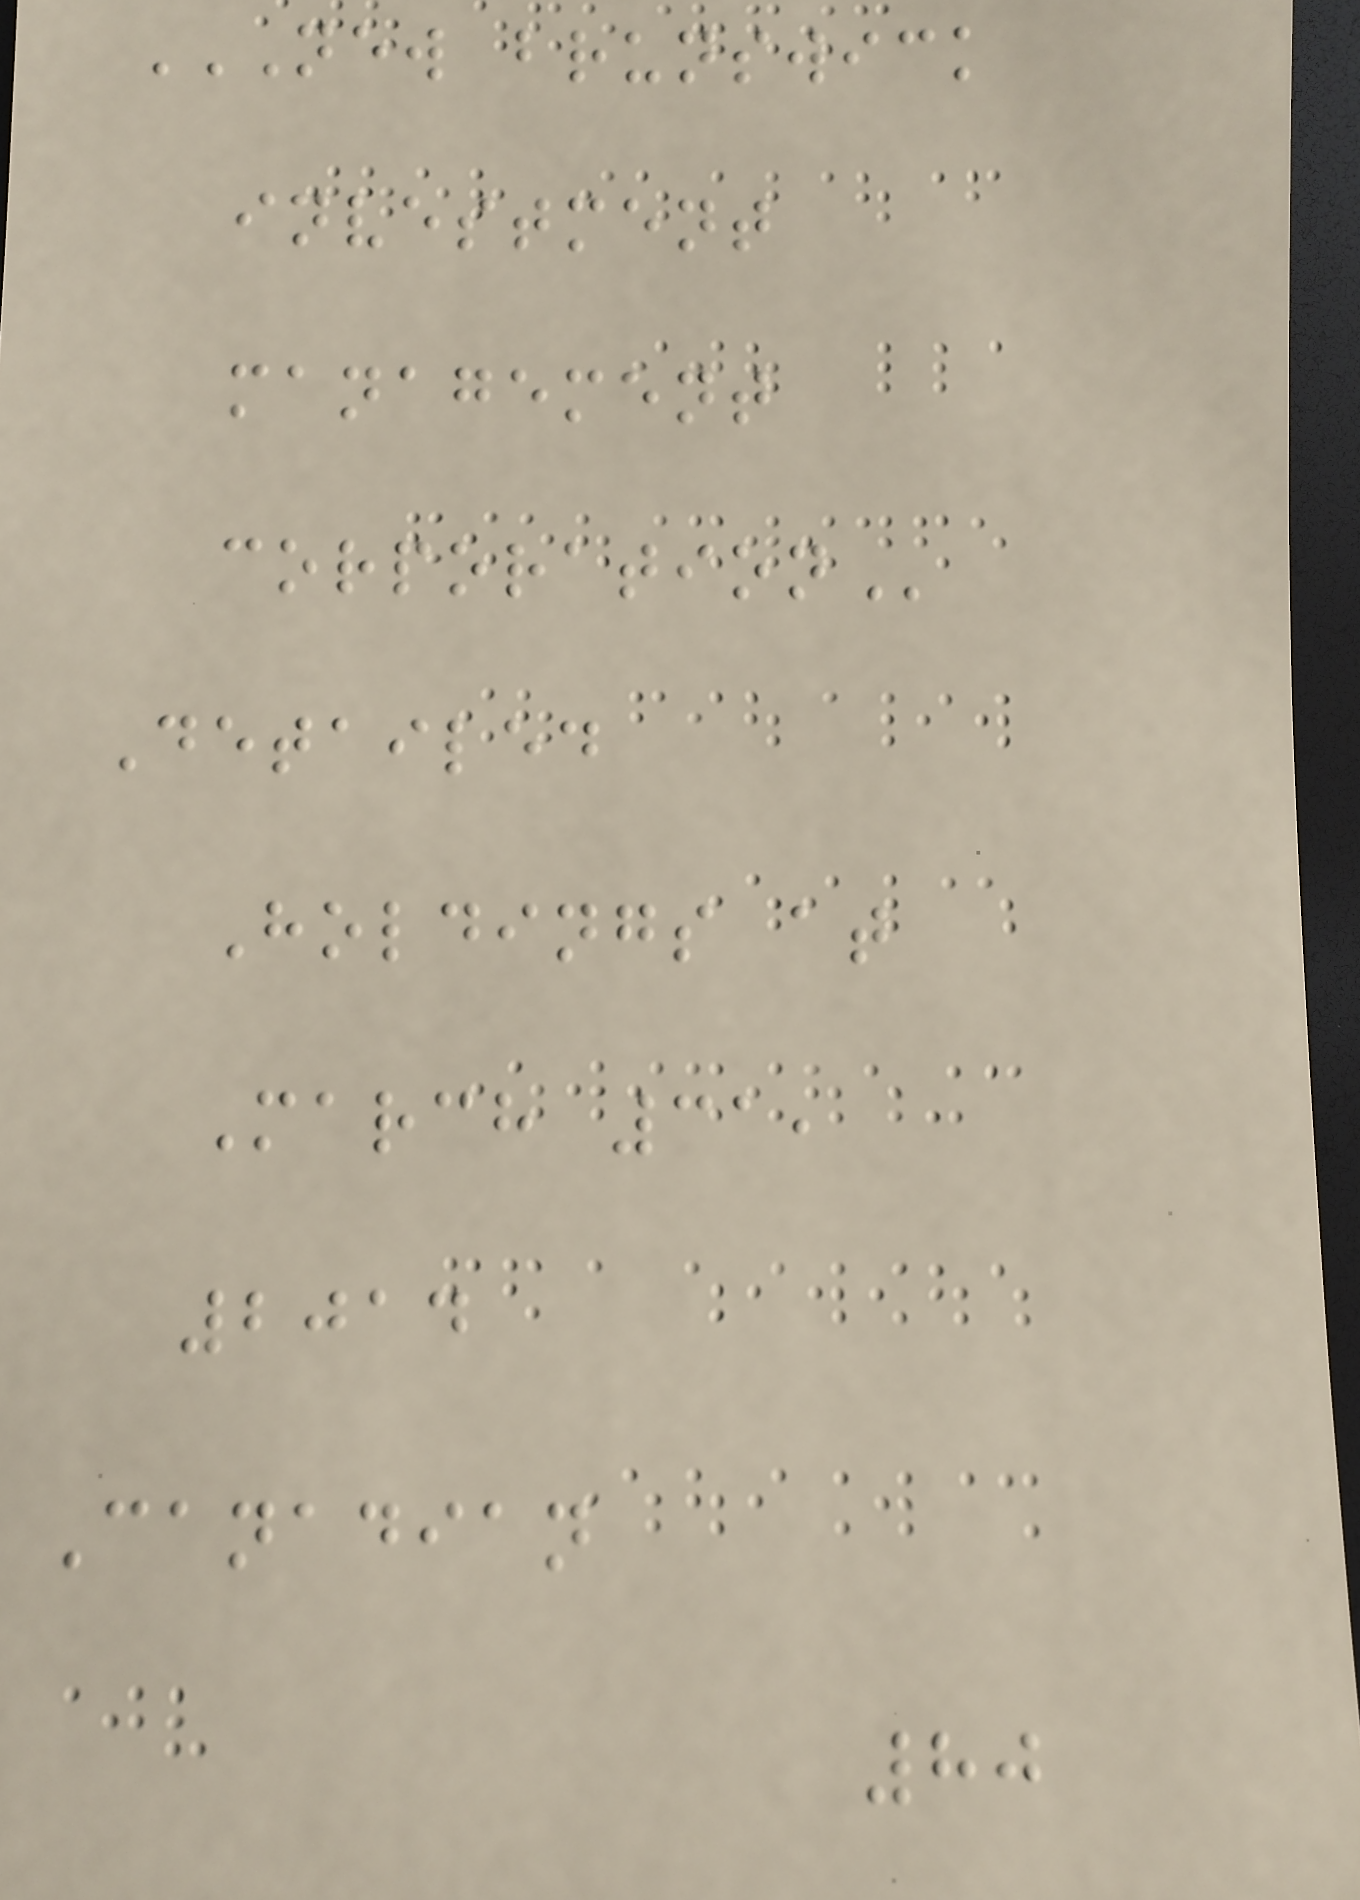NEW BRUNSWICK
INVESTMENT
MANAGEMENT
CORPORATION
Detailed
Holdings at
March 31,
2014
Canadian
80
